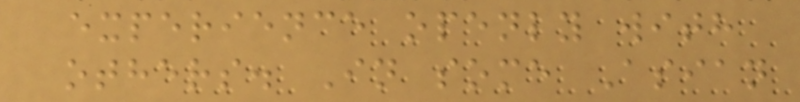experience openly with
others. In some Asian
